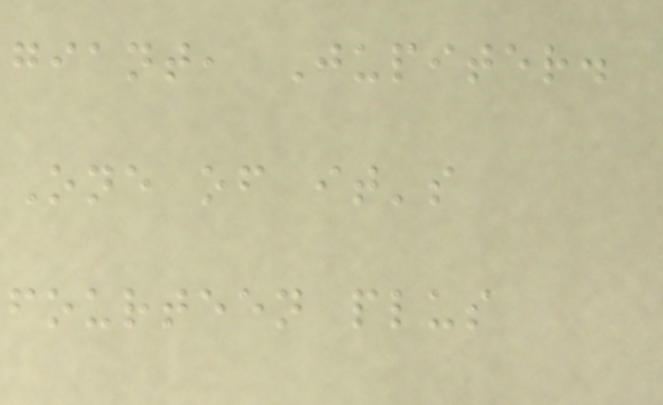giant, Jupiter.
One of it's
fourteen plus
